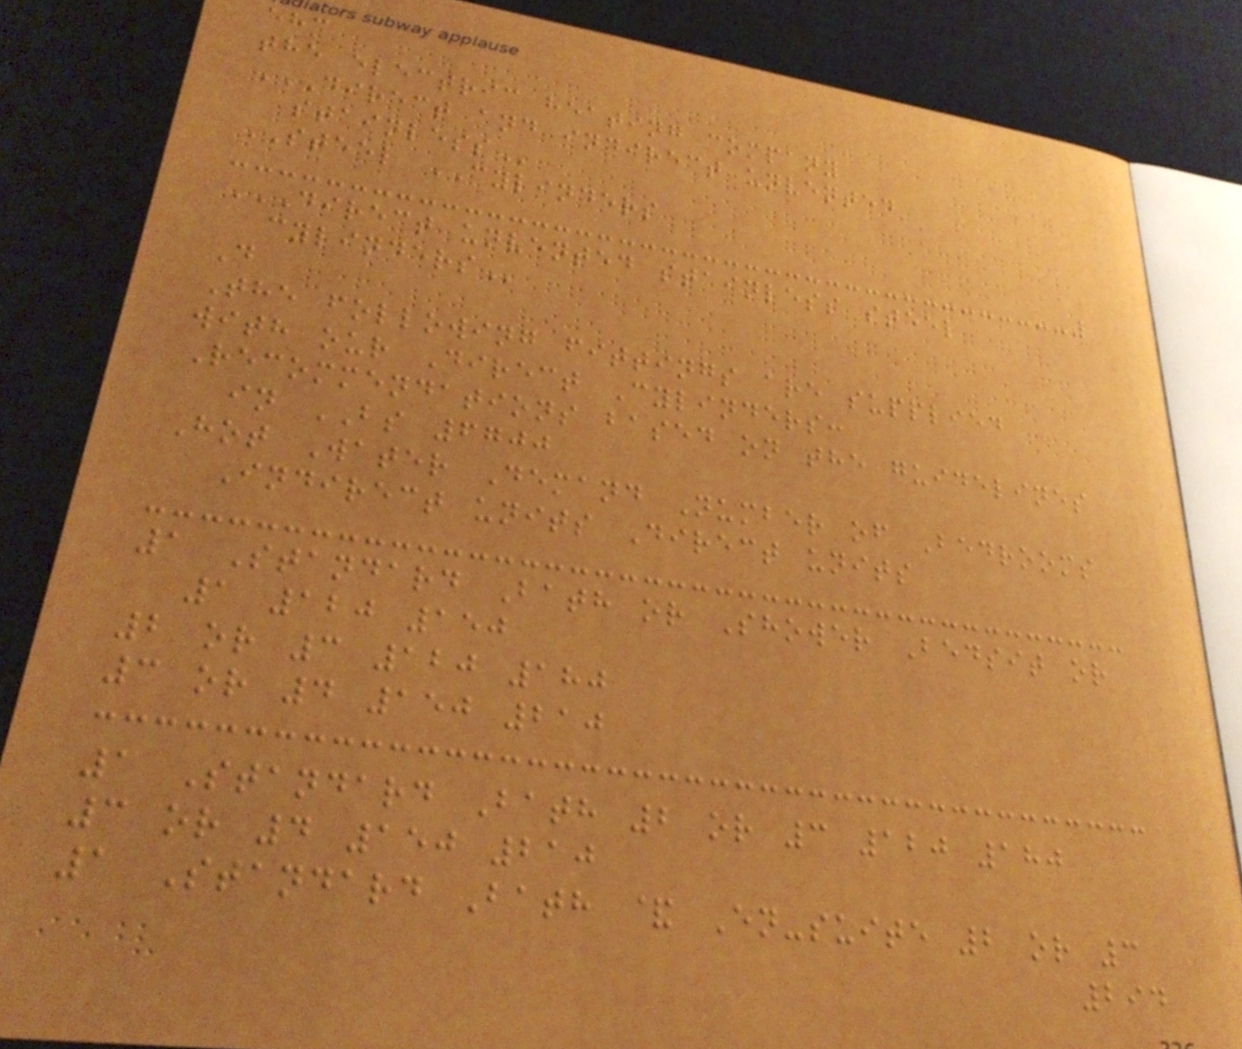ehc
the electric heating company
DIRECT AND INDIRECT UNVENTED
STAINLESS
STEEL CYLINDERS
DIRECT UNVENTED STAINLESS STEEL
CYLINDERS
D
The following fittings are supplied
with our Direct Cylinders:
Recommendations based on the guidelines
in BS 6700
Hot Water Demand Number of Bedrooms
Indirect units Direct units
1 Standard Bath or Shower Bedsit or
1 120 150
2 or 3 120 180
3 or 4 150 210
1 Standard Bath 2 or 3 120 180
3 or 4 150 210
1 Standard Bath & En-suite 2 or 3
294
